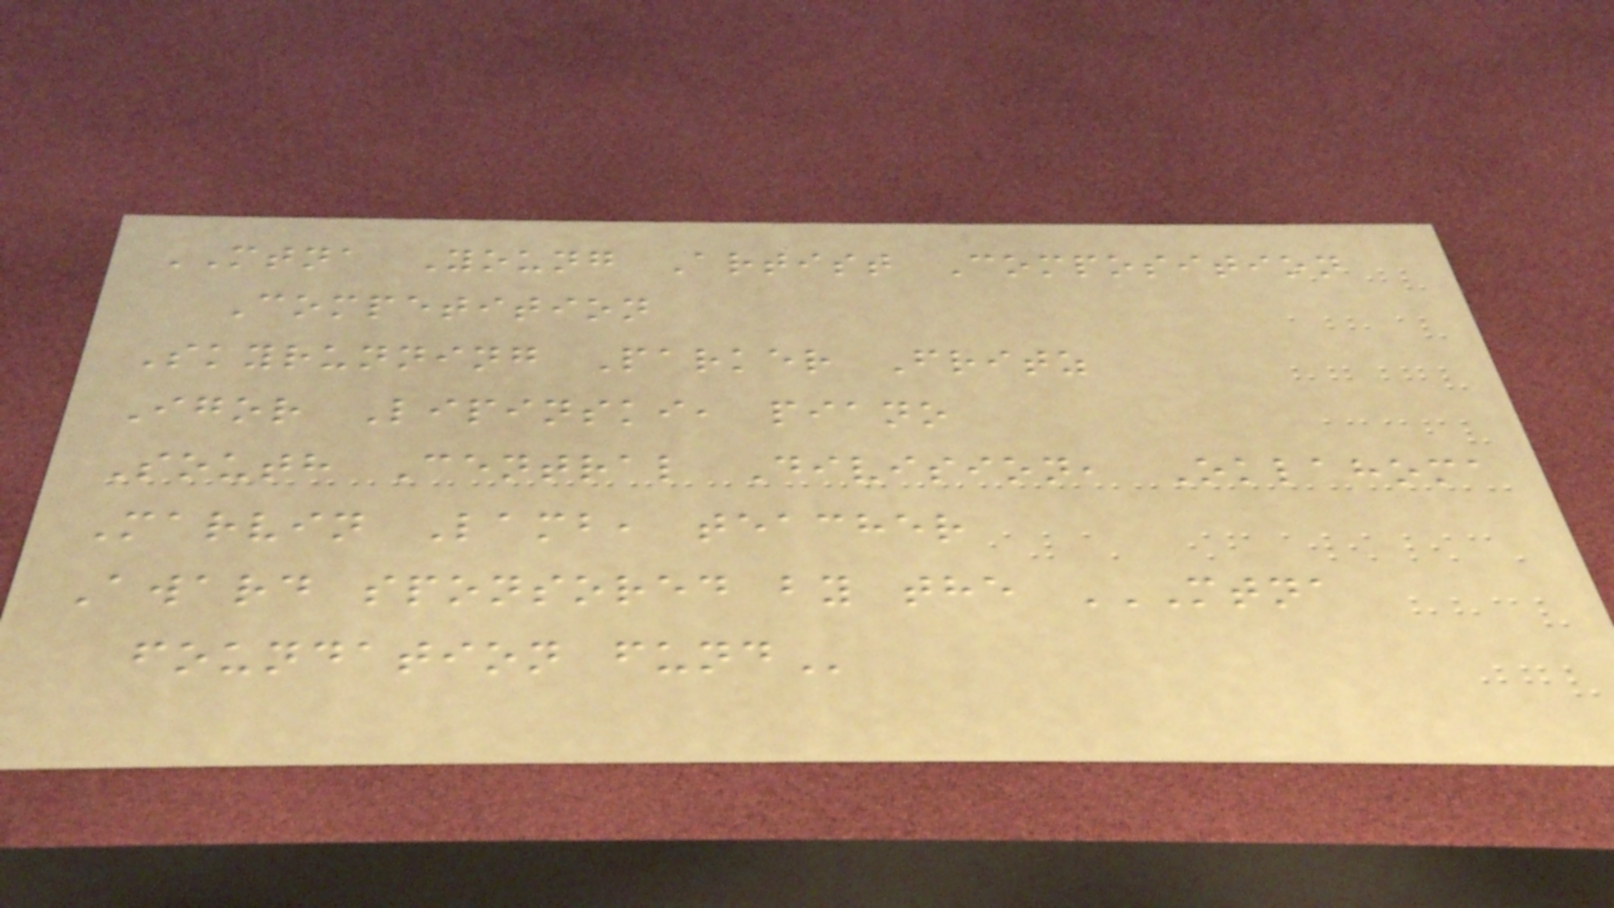MTNA Young Artist Composition
Competition
Skyrunning Parker Fritz
Igor Lipinski, piano
South Central Division, Oklahoma
Marvin Lamb, teacher
Award sponsored by the MTNA
FOUNDATION FUND
